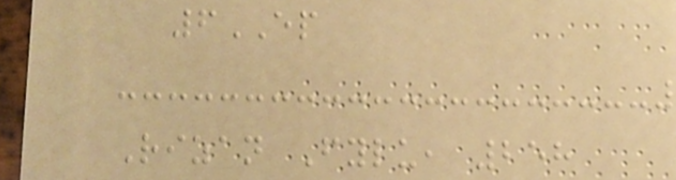6EP
Rizan Fylu, 258
